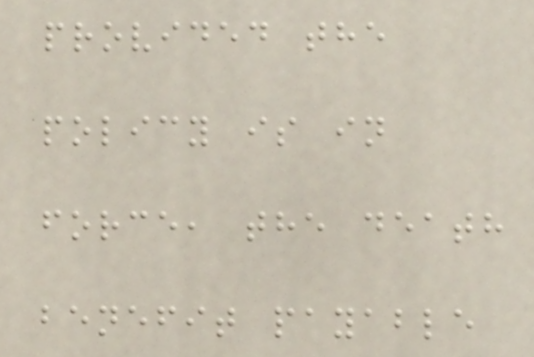provided the
policy is in
force, the death
benefit payable
